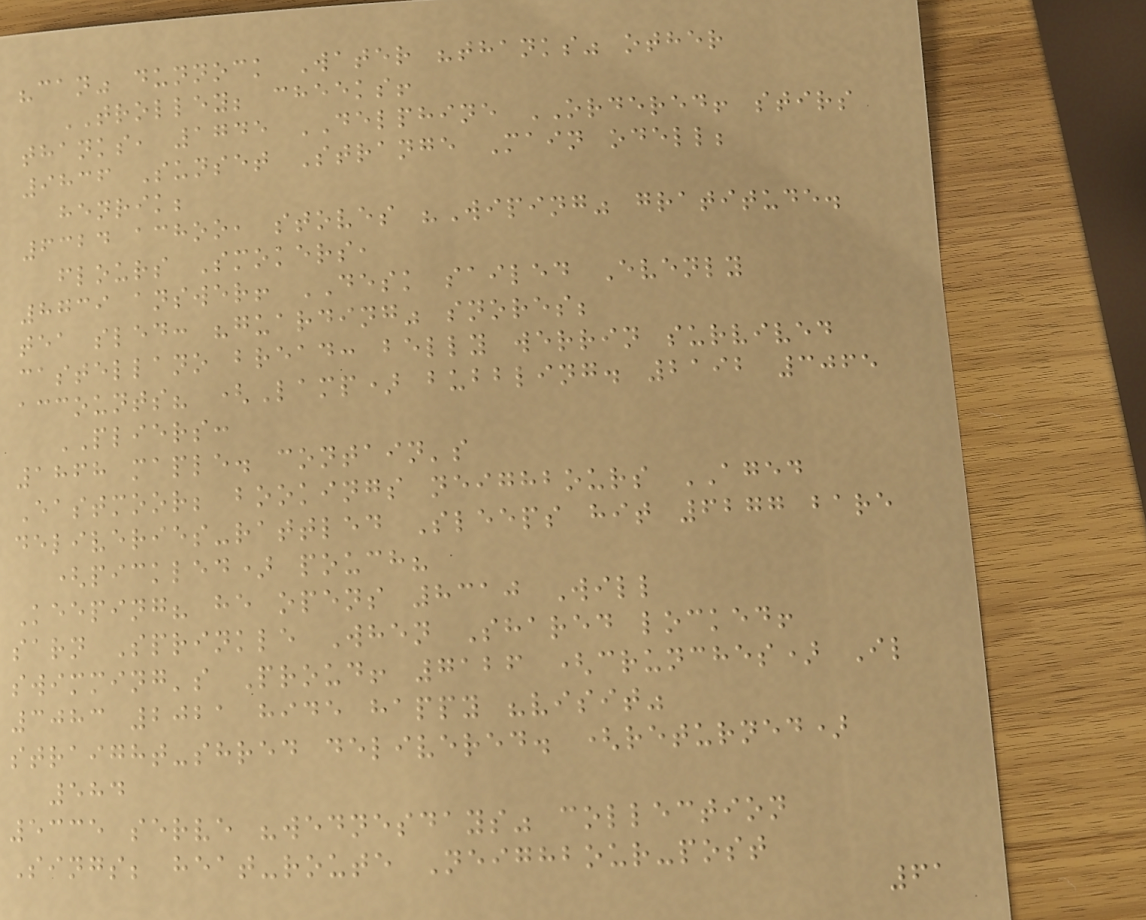"can" dunnock Water "thanks" other
TROLLEY; cheeks!
thanks, 1745 DELPHINE ORDERED! stirs
9836 Sunset Strange Main odell;
henrik;
6324 achoo, stoves "Wiping" gratitude.
flours Smokers,
8739 answer! DESK sailed Evenly
tea sled: "guarding" snores;
castellano bread: belly werrin survived
accounts? (Lamp) bubbling. 2192 3065
PLIERS:
1868 maple. contain's
Eastmoor; bookings neighbours AGED
deliveries-rattled Sleeps hit 6277 bare
(pickled) pouch?
Keeping? he opens 8310 Will
sarn Sprinkle When Shared locked!
swimming's Proud! 7126 (crunches) Il
3083 2021 hide happy "visit"
straight-shred delivered. (returned)
584
5335 serve "wednesdays" collection
Sings; heat-route Neighbour-post
61
